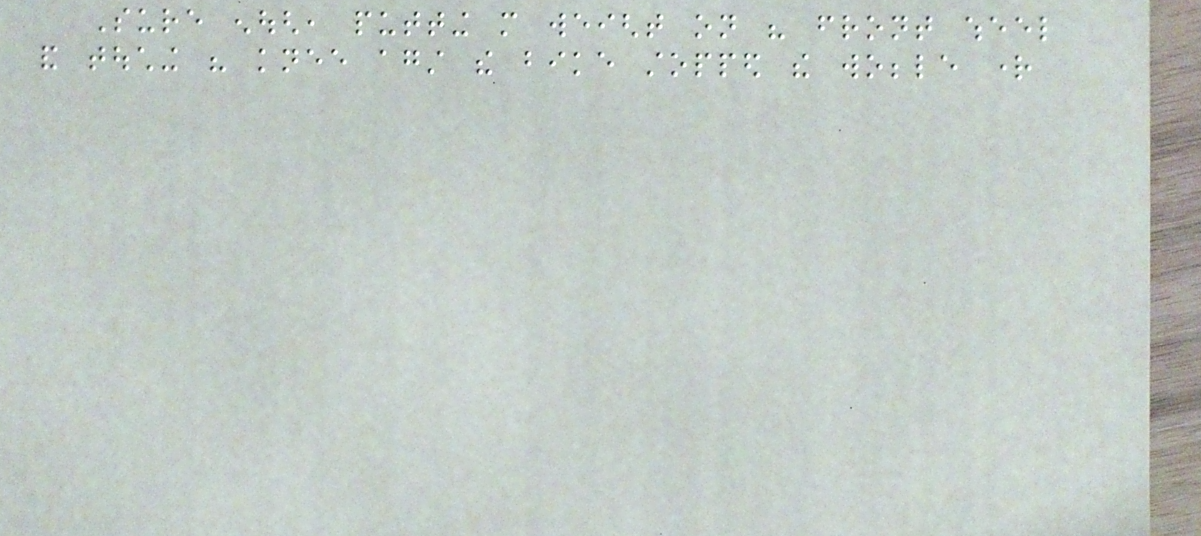Sure enough, putting more weight on his front wheel
and touching his knee against the bike stopped the wobble right
